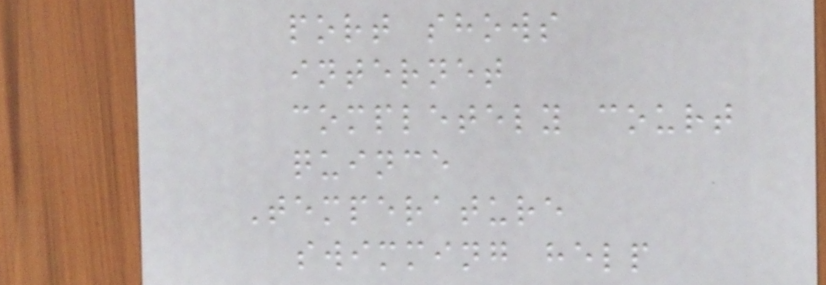port shows
internet
completely court
quince
Temperature
swimming help
